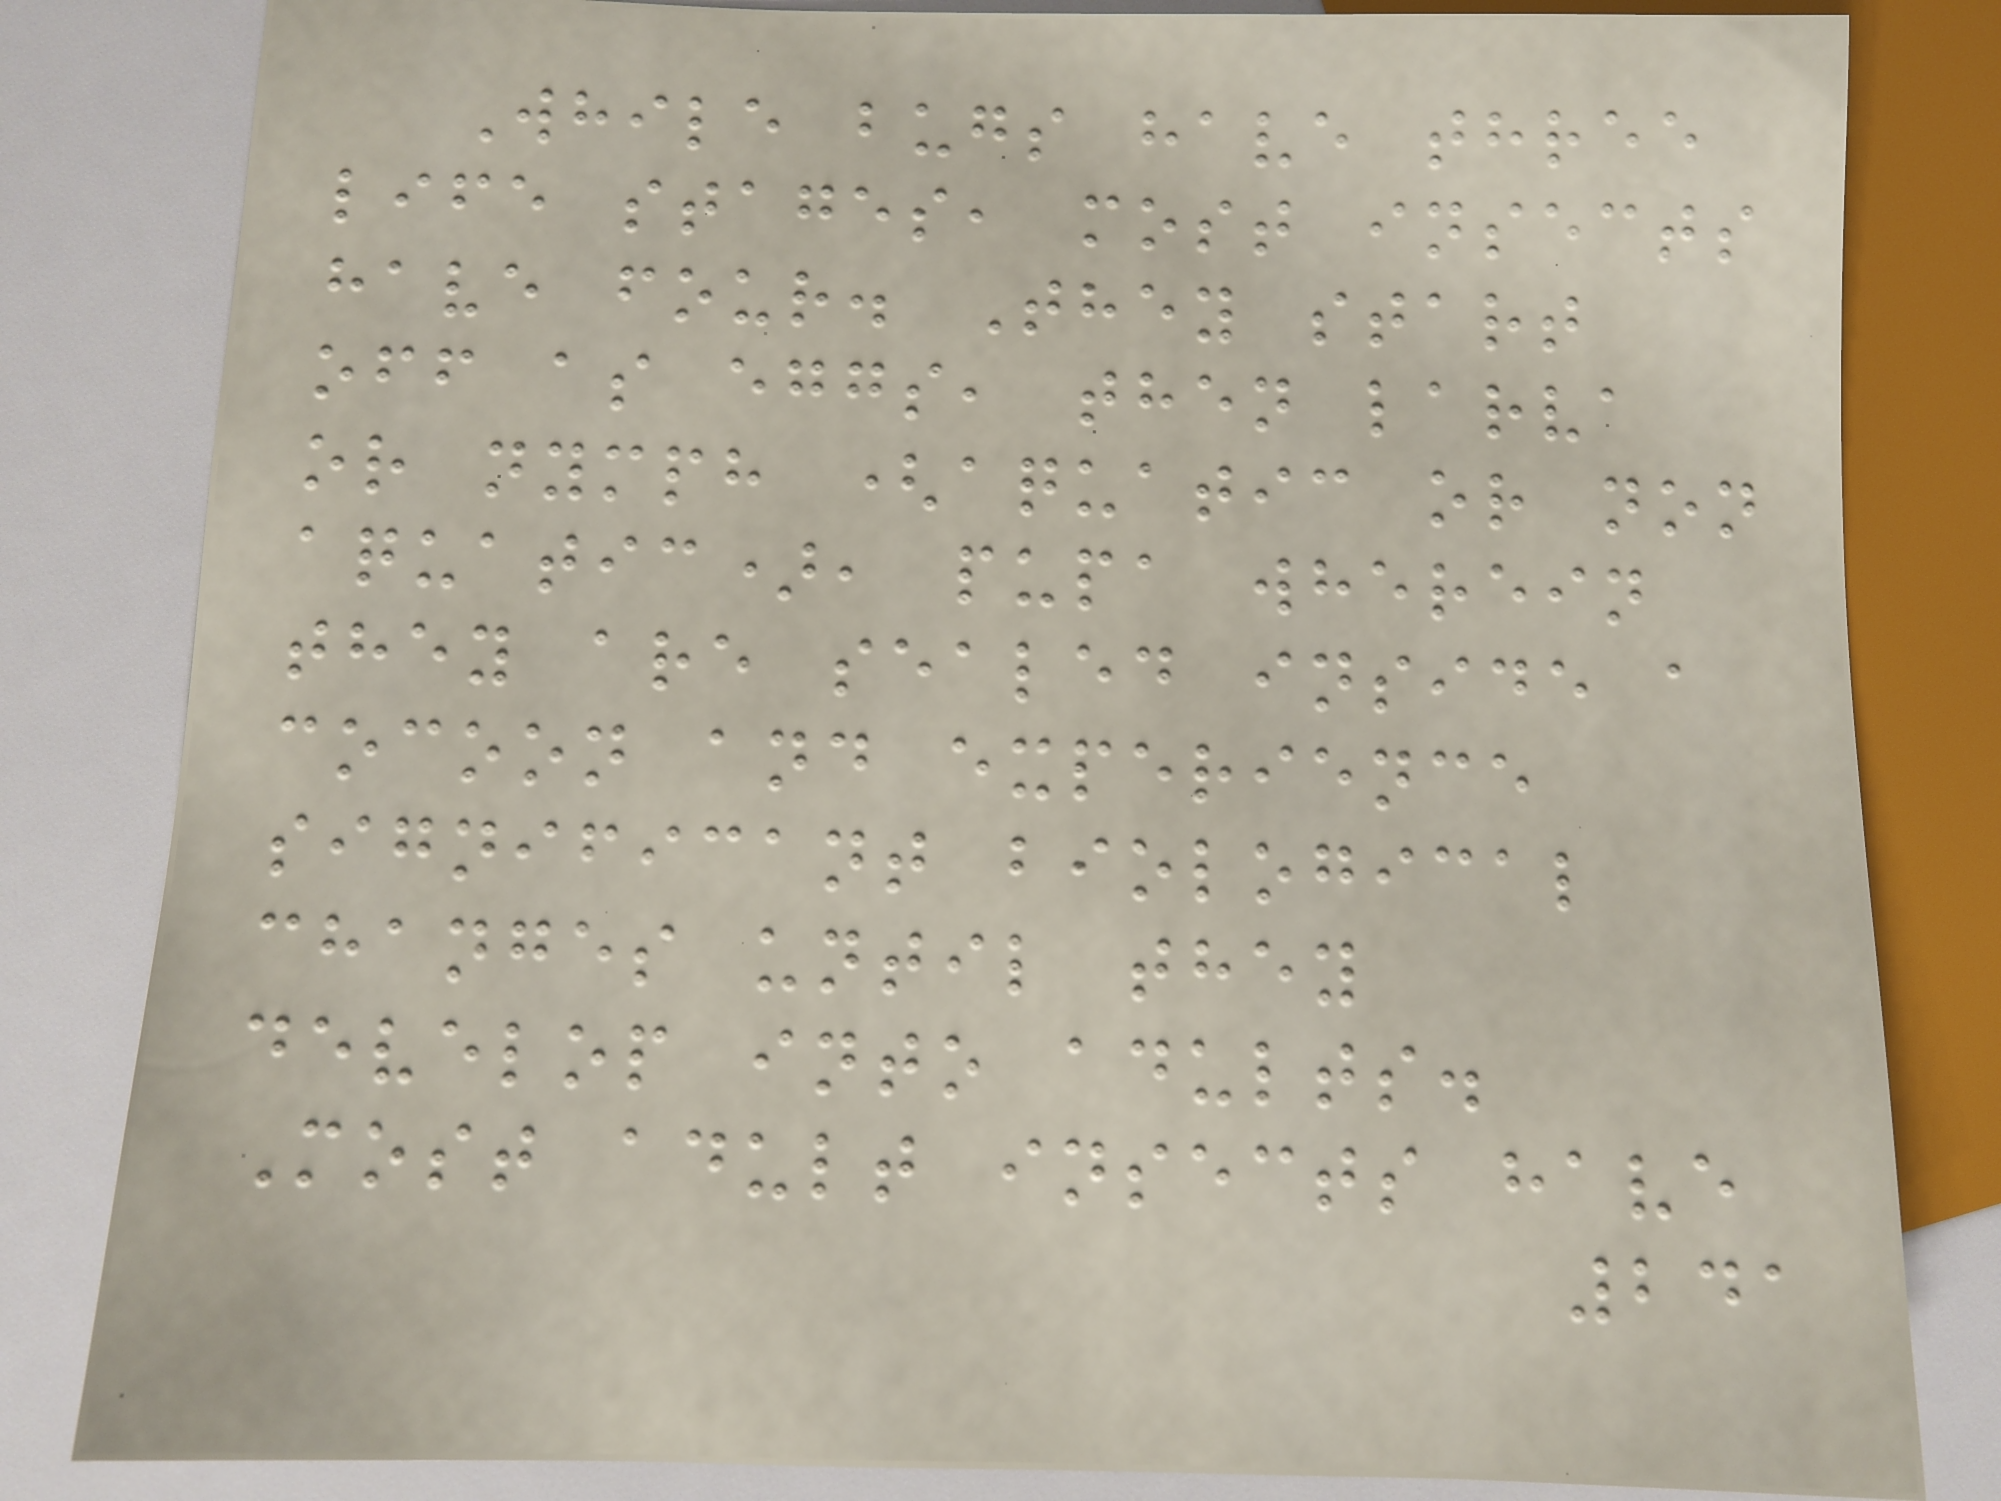While bugs have three
life stages, most insects
have four. They start
off as eggs, then larva
or nymph (aquatic or non
aquatic), pupa wherein
they are sealed inside a
cocoon and experience
significant biological
changes until they
develop into adults.
Most adult insects have
241
